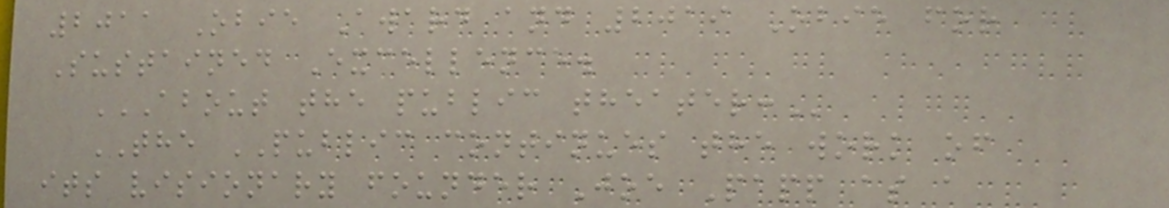2011 Obie Award and 2019 Obie for
Sustained Excellence.
ABOUT THE PUBLIC THEATER:
THE PUBLIC continues the work of
its visionary founder Joe Papp as a
